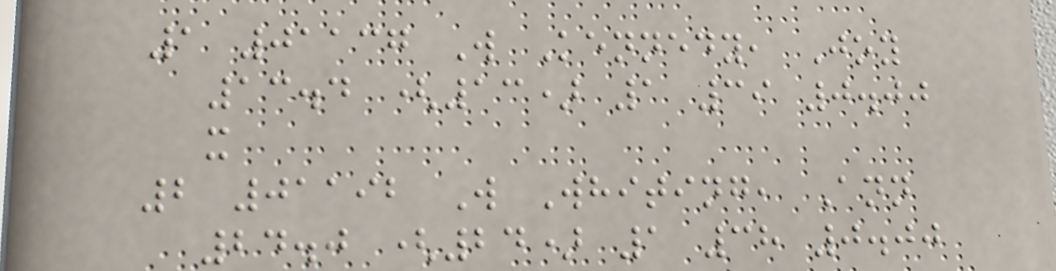1 01137 W Kennedy, Joy
13.4 (13) 1 39 0.00
x
2 01192 W Whiting, Ann
24.0 (24) 1 38 0.00
